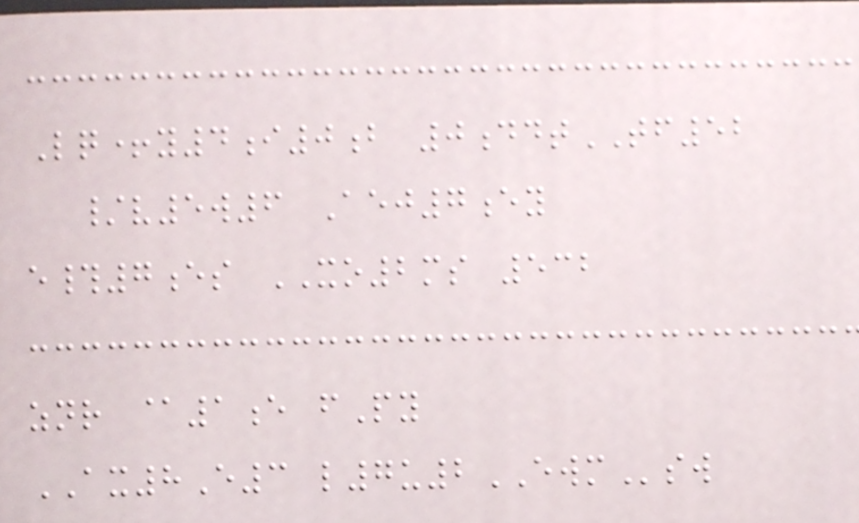Lq+y4i0b 0ddtTF52
/v5w6 Aej7ey
e#7es XO2ms 532
znr @1e fPy
AX8E3 l7u2EWMsw
